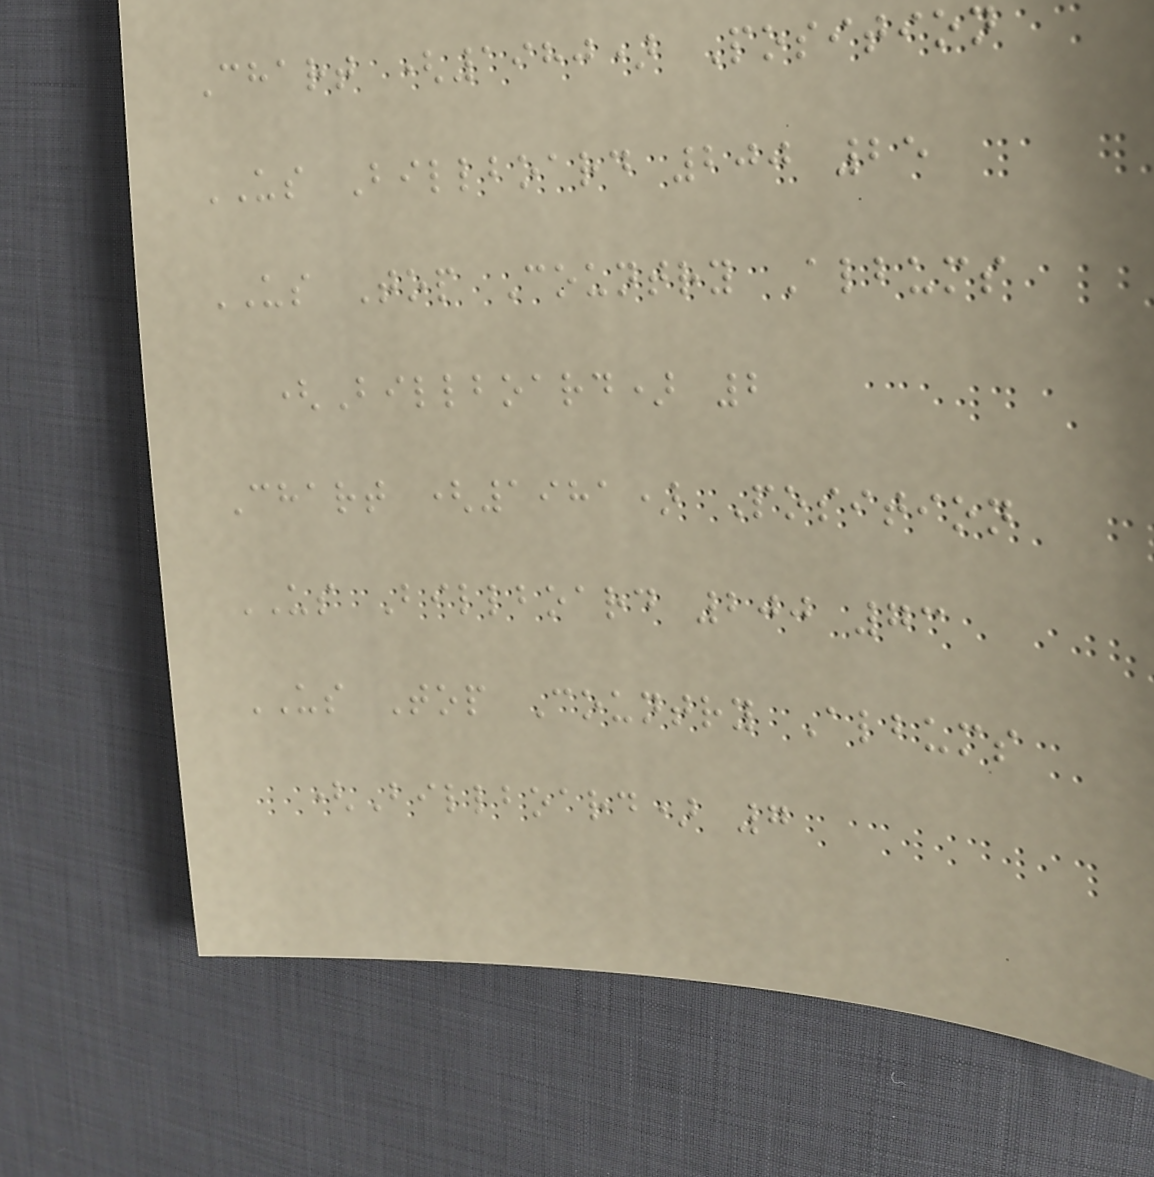Chart (1980) Position
US Billboard 200 25
US Top Country Albums
(Billboard) 2
Chart (1981) Position
US Billboard 200 73
US Top Country Albums
(Billboard) 7
